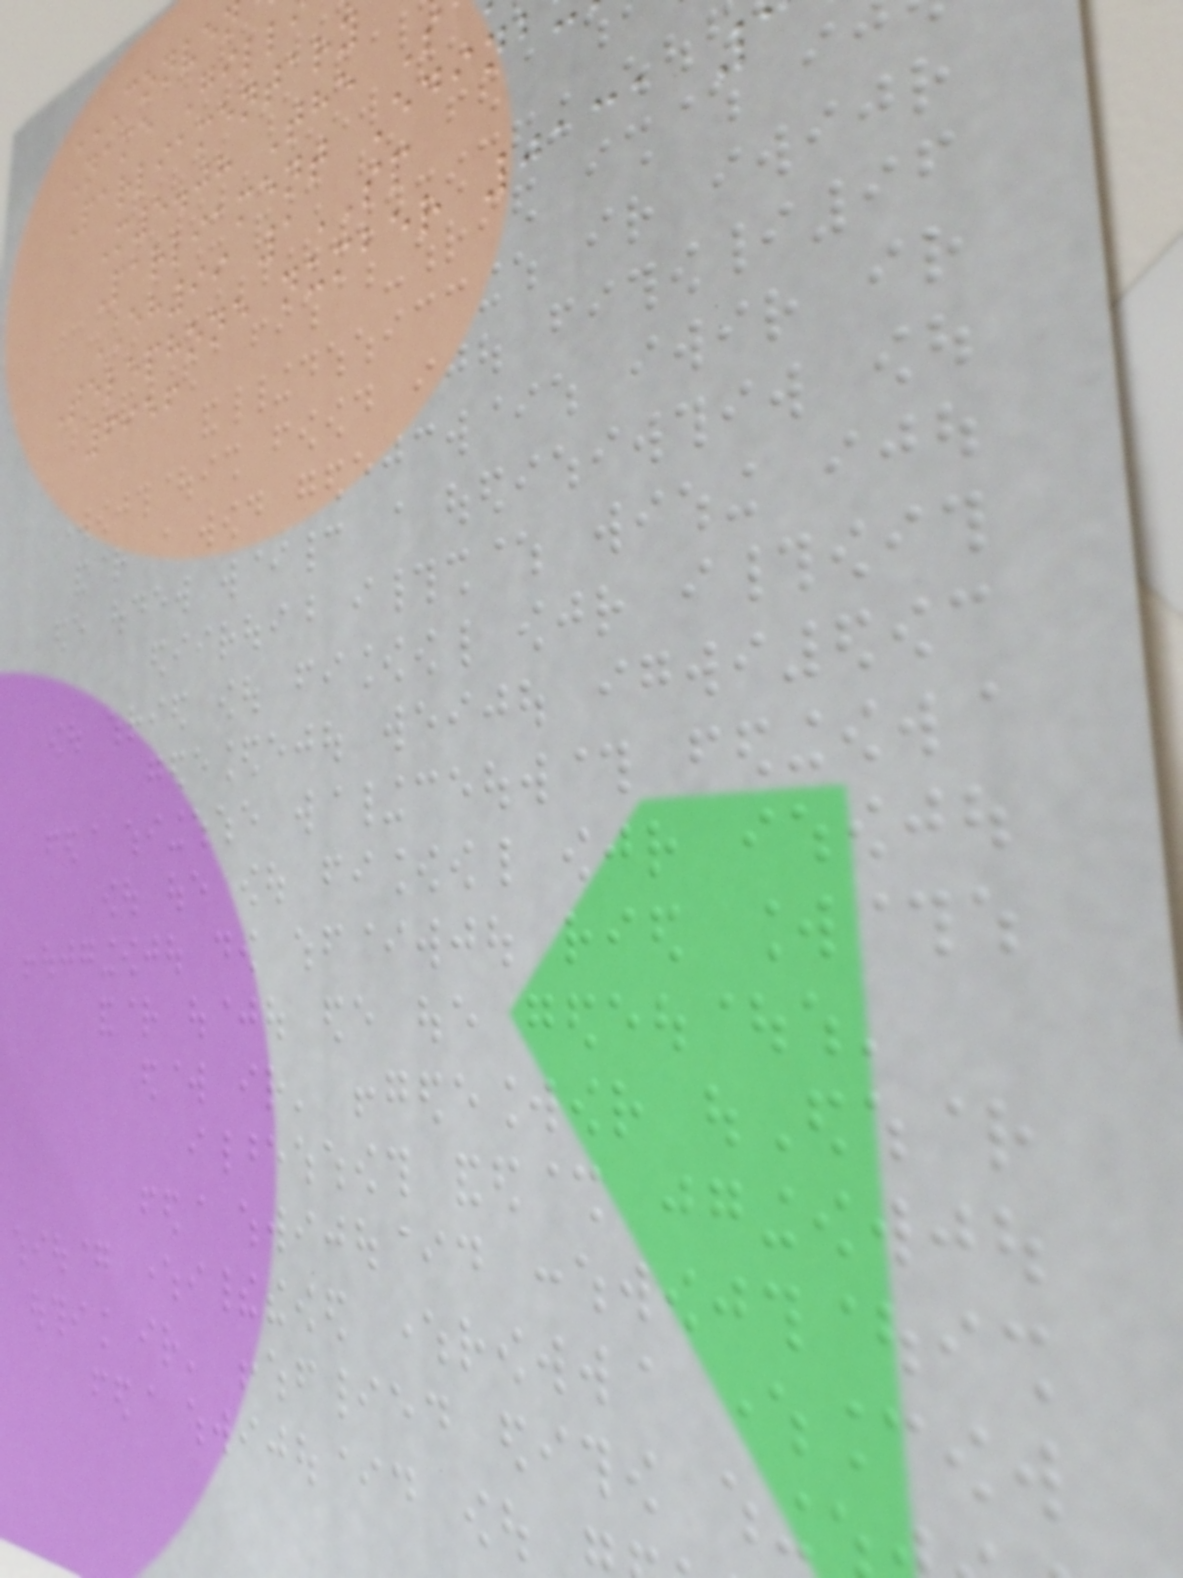Name Gill
Parliamentary
M5.08 The S
Parliament Edinb
EH99 1SP
Telephone number 0131
6956
